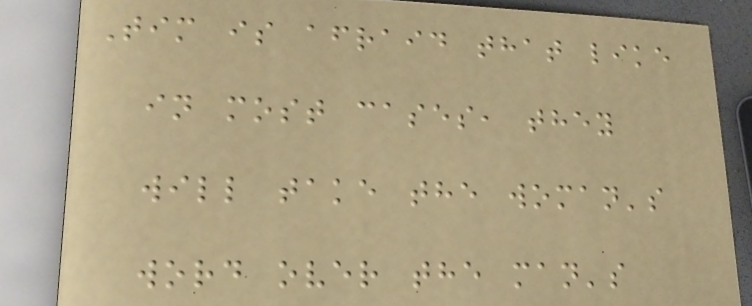Tim is afraid that like
in most cases, they
will take the woman's
word over the man's
